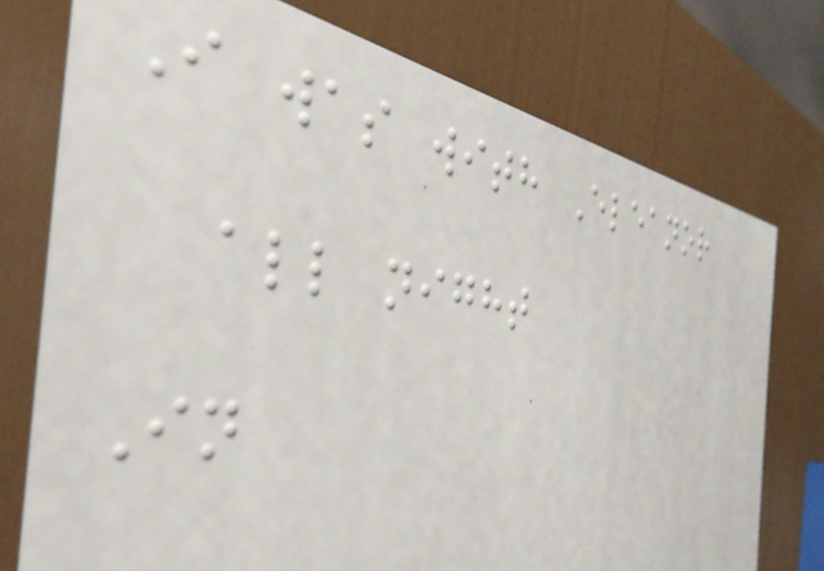I was with Eleanor
all night
In
